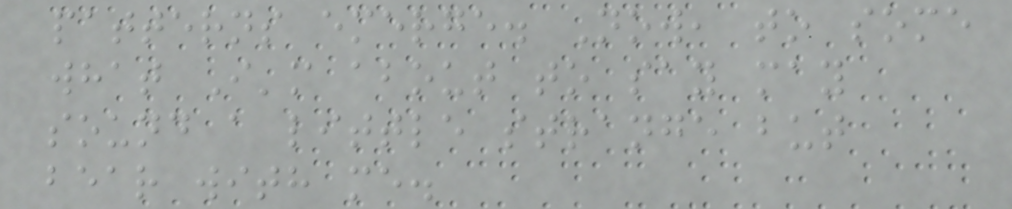patterns emerge. Now, to some
what I'm about to say may
sound a little strange but
bear with me.
